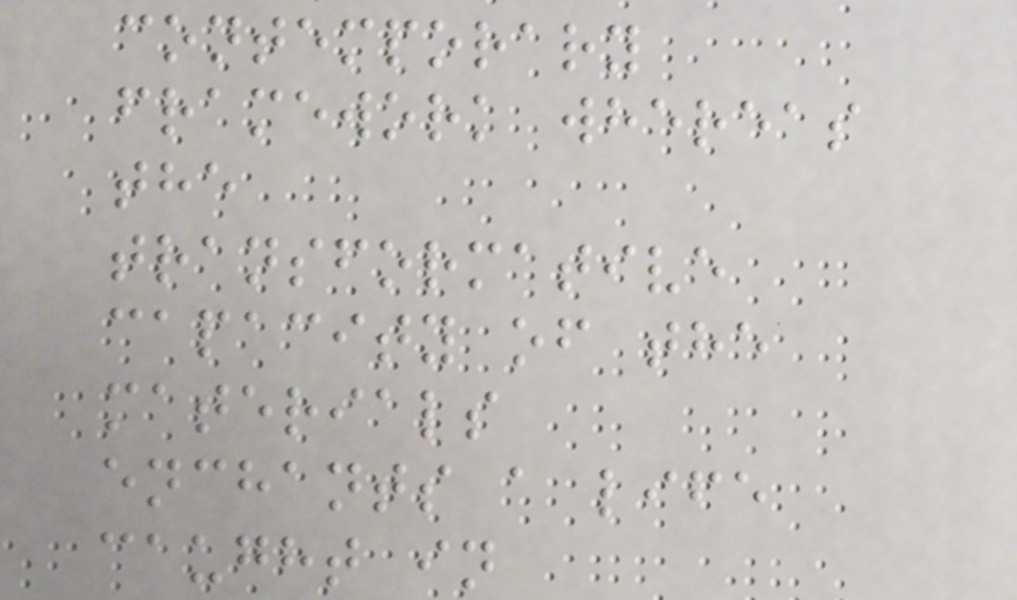contemporary
framework whereas
the
transformative
capacity of the
materials
enchants a life
caught in
